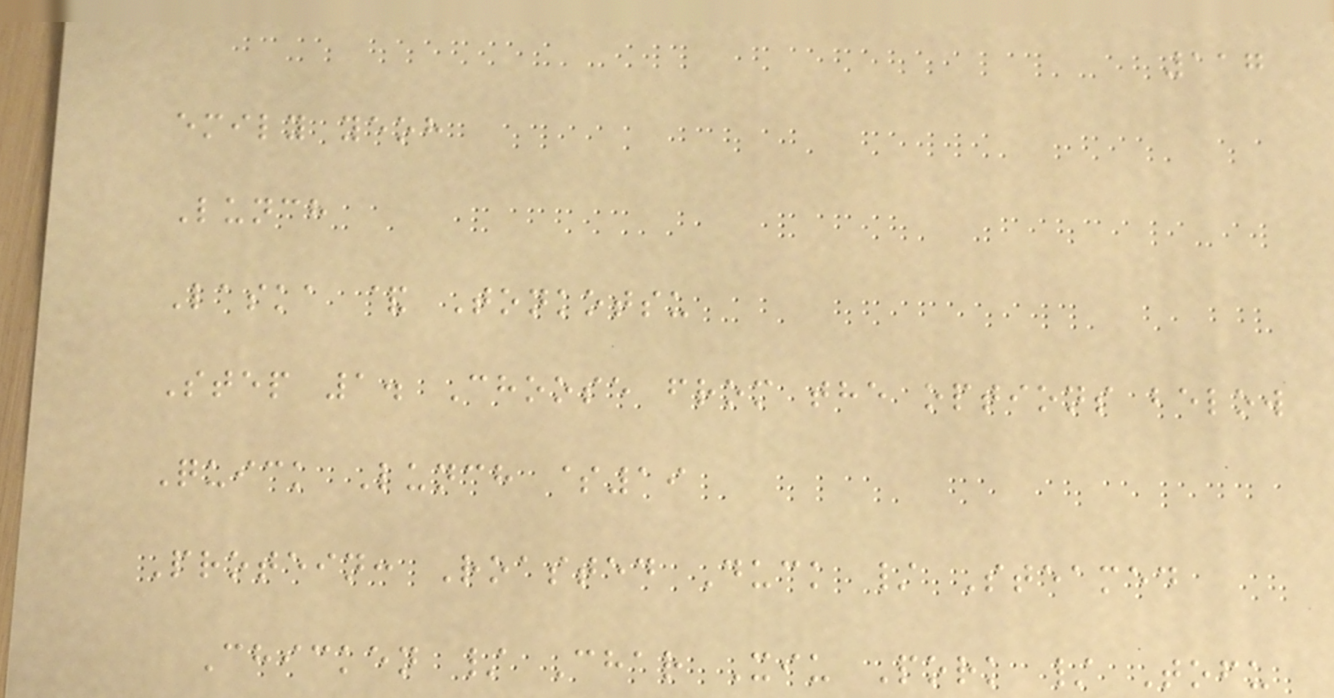117
emily yeoh
Lunch
Laska & Tonkotsu
Step 1. Choose from the options below
Quick Lunch $19
Protein: Roasted Duck / Steamed
Chicken / Char Xiu Pork / Tofu
